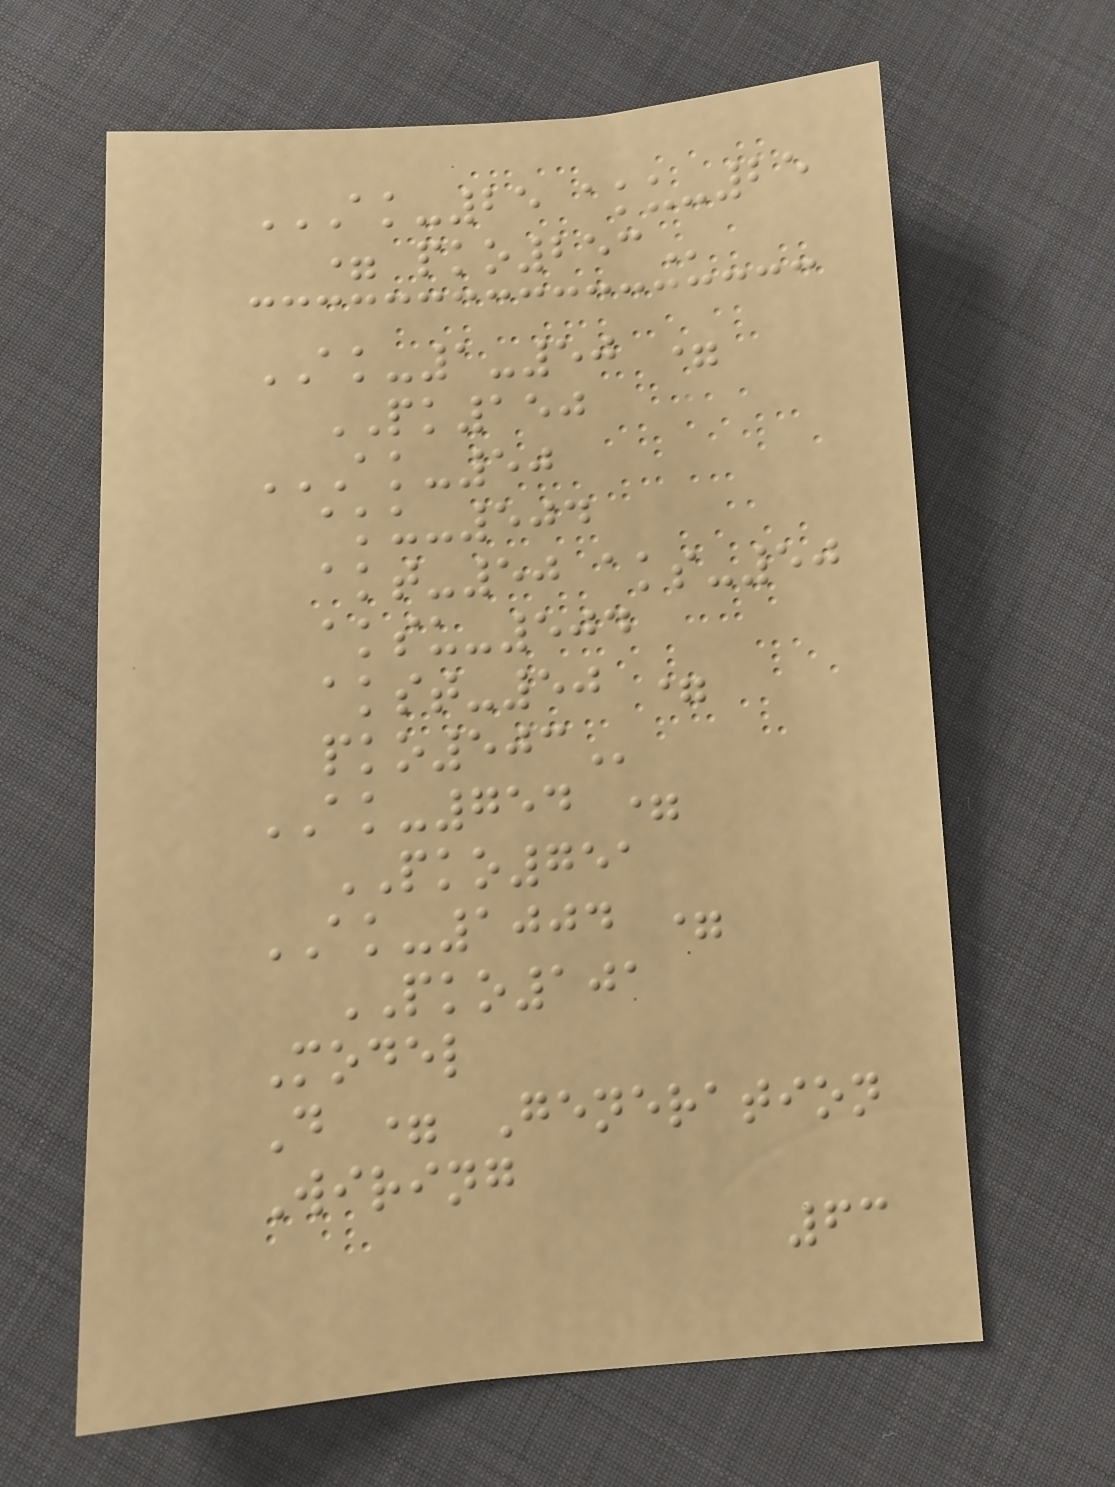AK-25 AKU-25
= PKO253
AK-1-50 =
PK150
AK-50
AKU-504
AKT-50 AKS-50
AKSU-504
AKST-50 =
PKO503
AK-754 =
PKO751
AK-1004 =
PKO101
Model
D = Generation
Wiring
63
